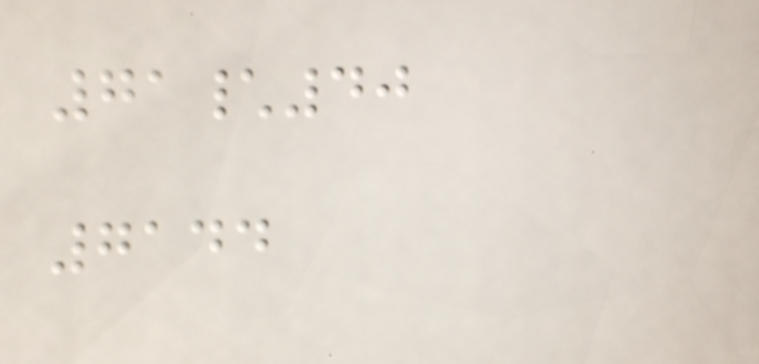71\40
7144
